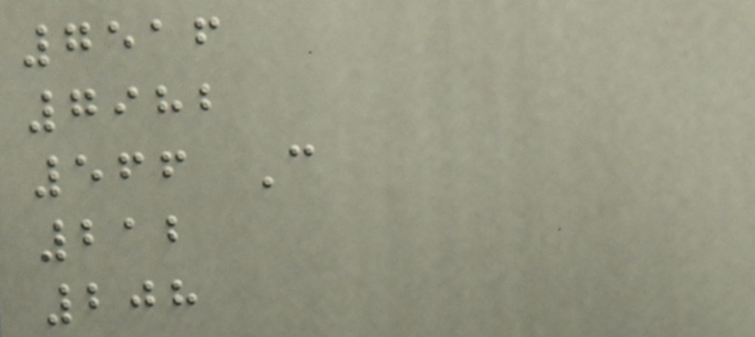7516
7982
566 C
212
208
